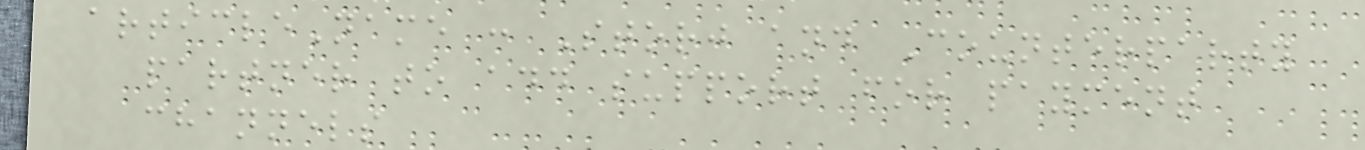articleName : Storj and Counterparty
partner to add support for payment
channels
